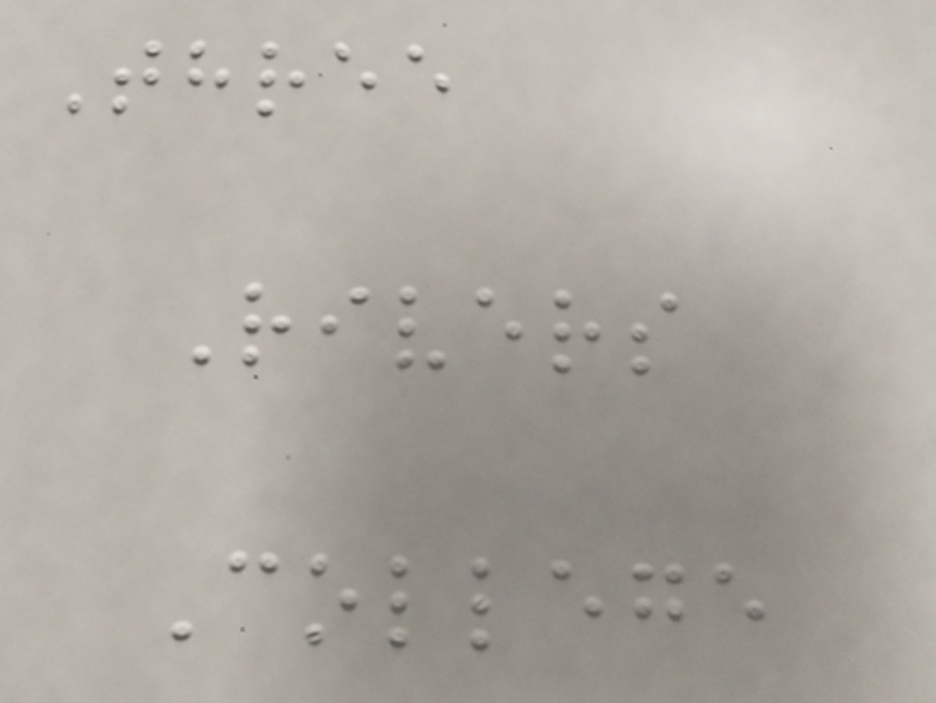Three
Rivers
College
